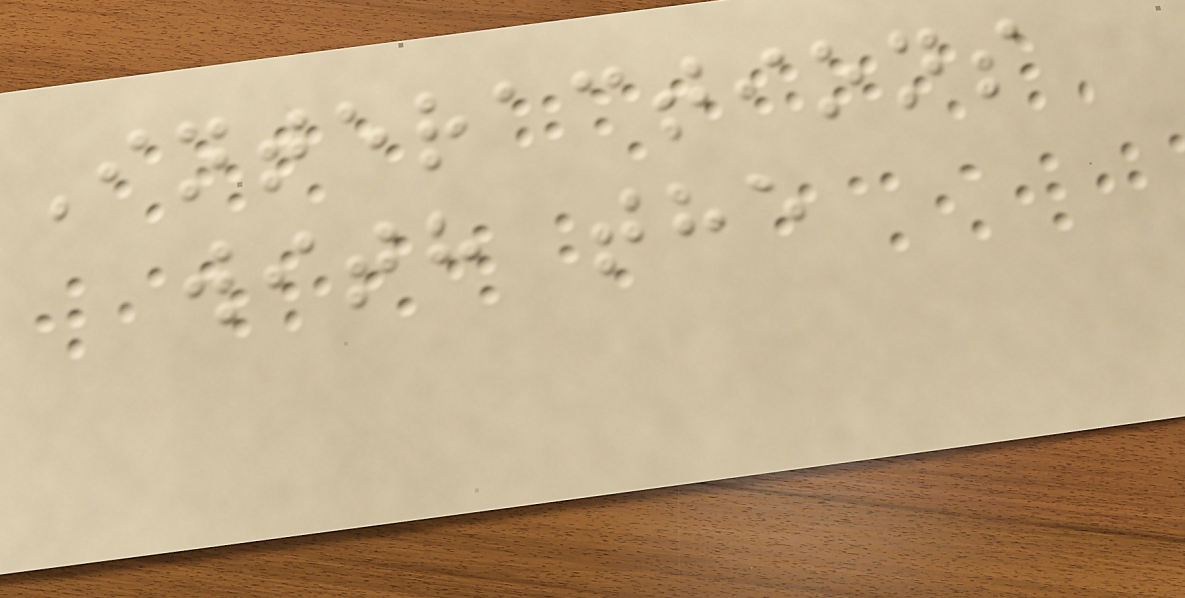Interactions
with the
